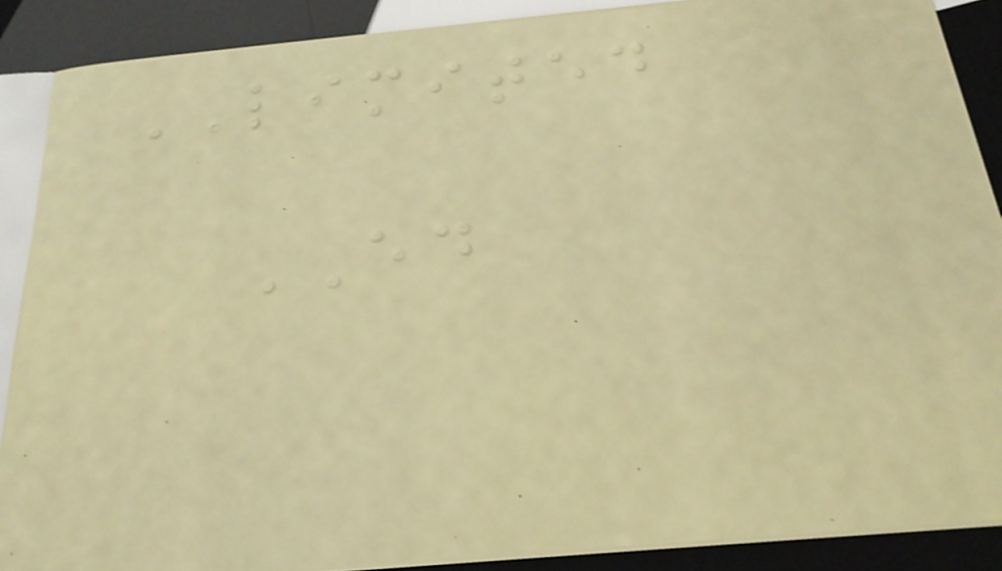LIMITED
ED
